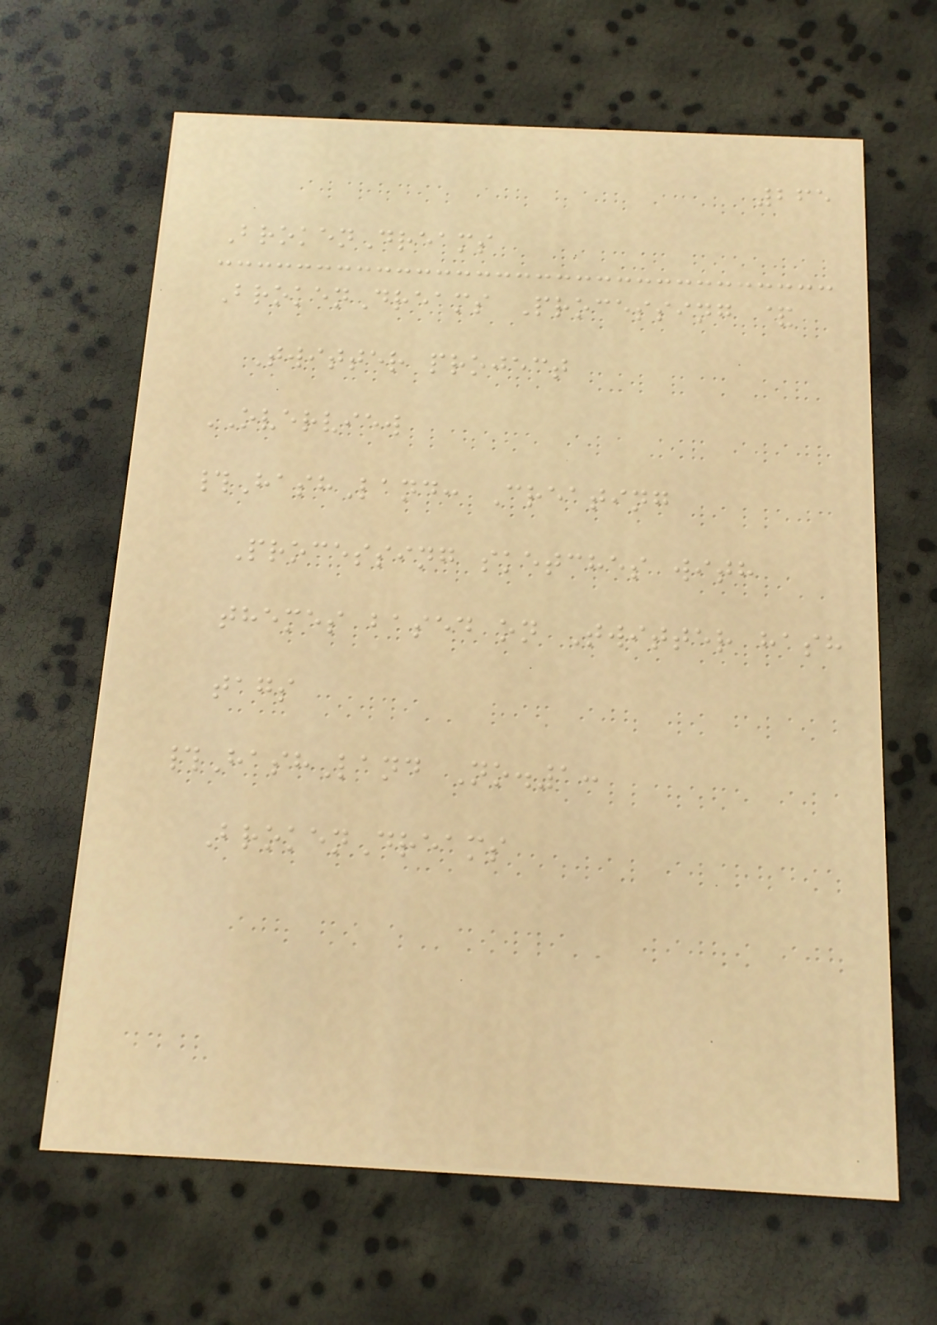265
BrokenDreams
BrokenDreams Processing &
Twitter project
OVERVIEW
#HashLand: Creating
Processing sketches with
themes based on Twitter hash
tags
#HashLand No.1:
BrokenDreams
